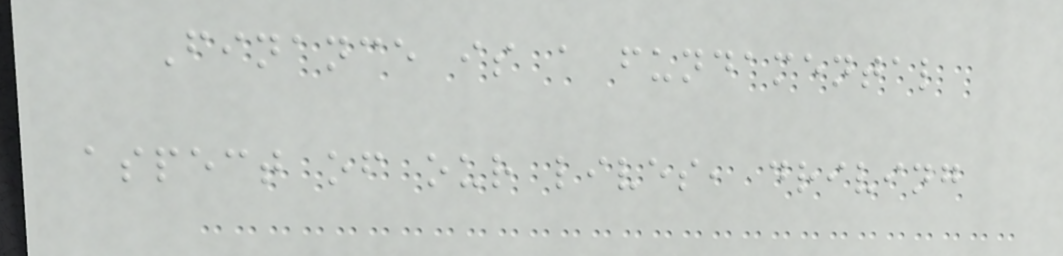Finance is a fundamental
aspect of our lives, driving
